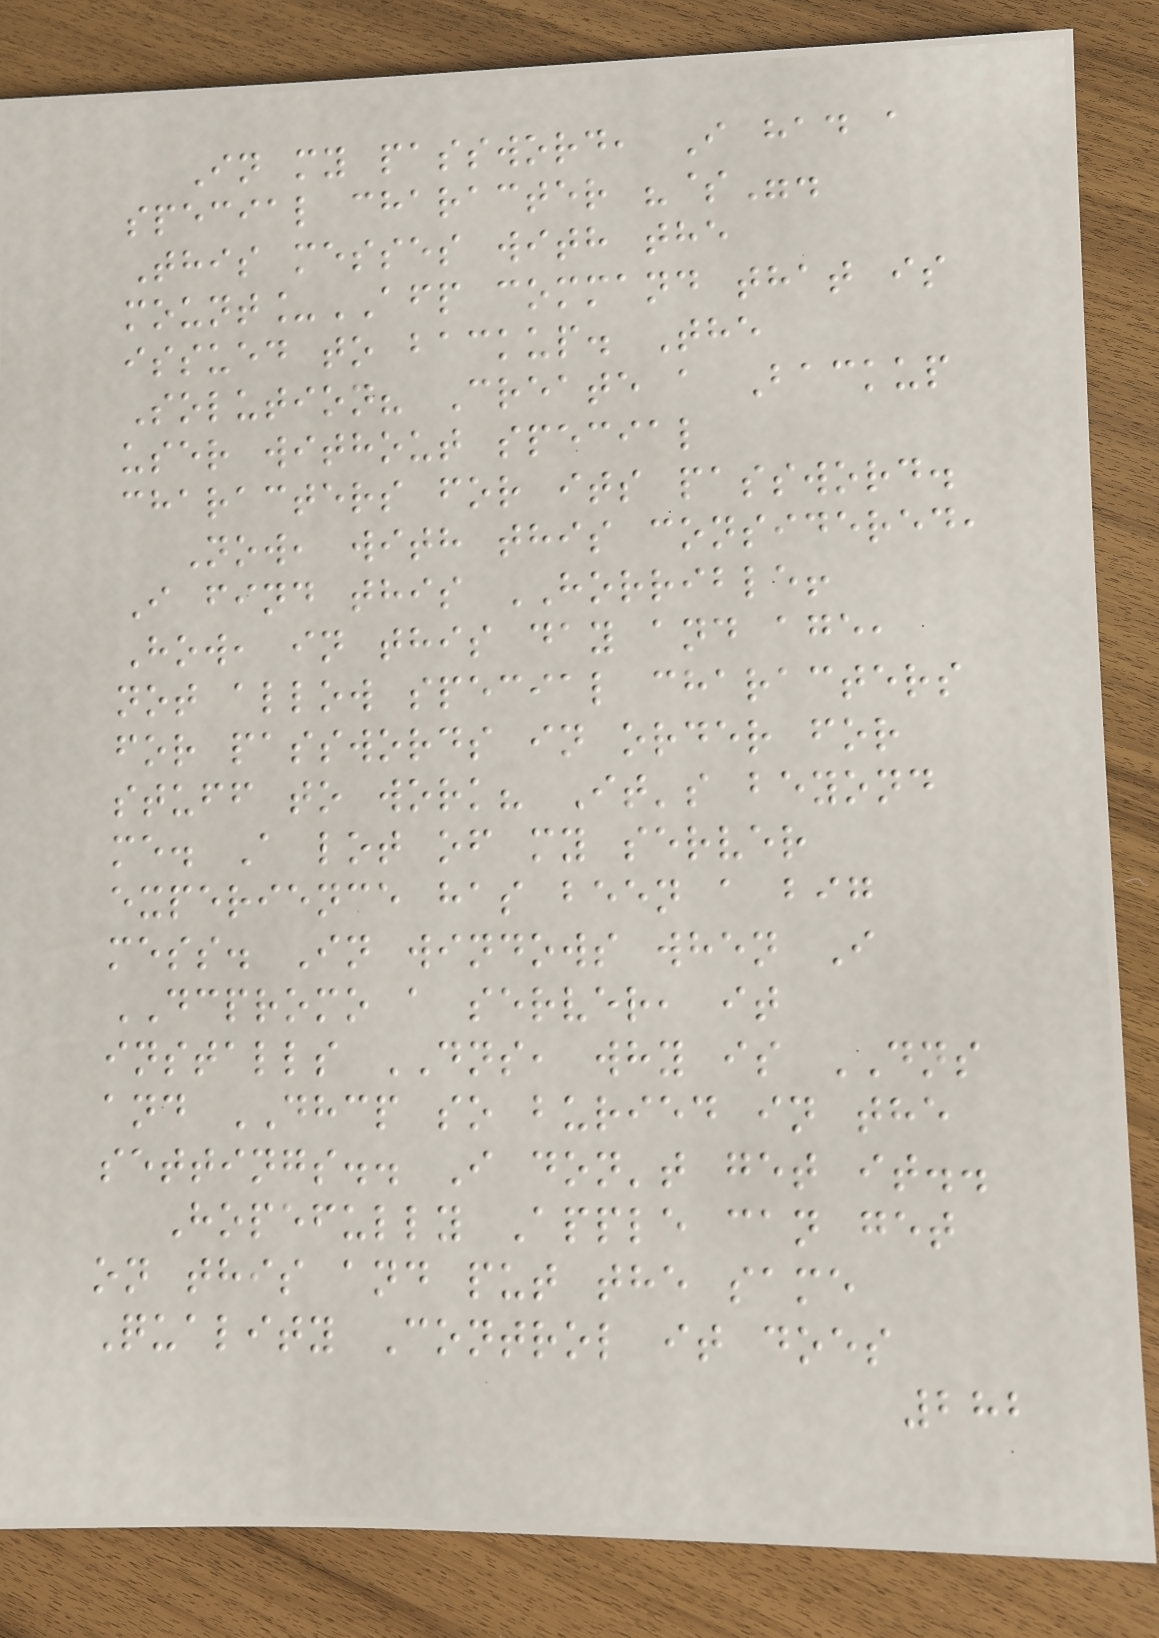In my password, I had a
special character "$".
This messes with the
mount_AFP command that is
issued to backup. The
Solution? Create a Backup
user without special
characters for its password.
Now, with this considered,
I find this HORRIBLE!
How, in this day and age,
not allow special characters
for passwords in order for
stuff to work? It's beyond
me. A lot of my server
experience has been a big
mess. In windows when I
DCPROMO a server, it
installs DNS, why is DNS
and DHCP so buried in the
settings.. I don't get it..
Hopefully Apple can get
on this and put the same
Quality Control it does
282
